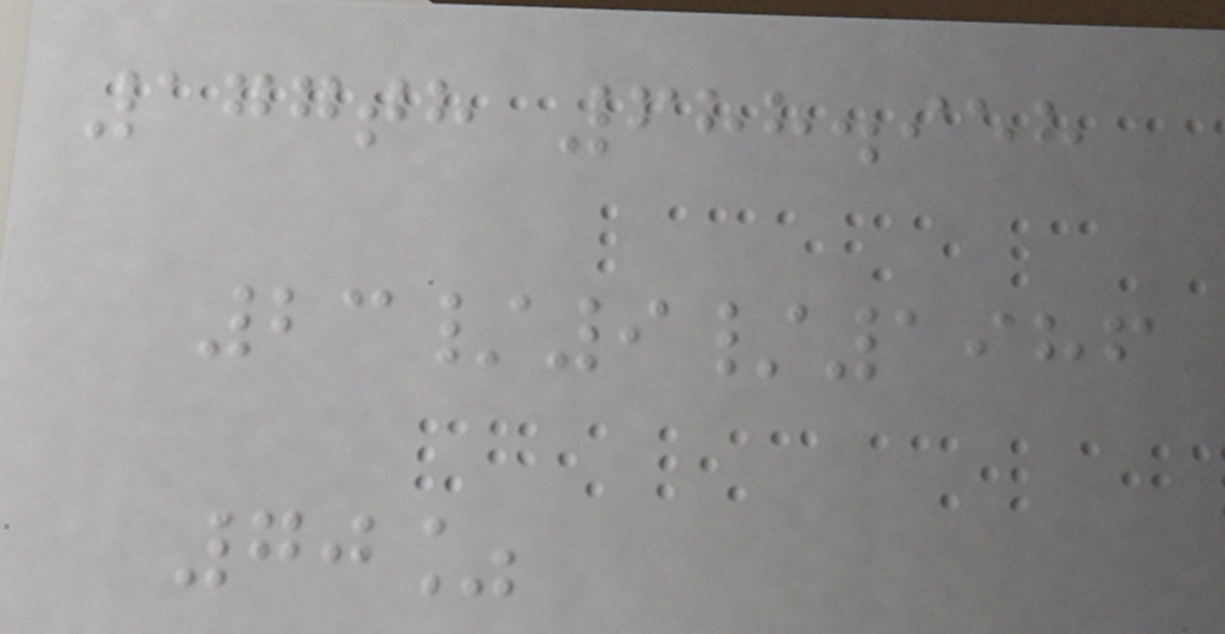177th 688.958
23/9/1986
70%
